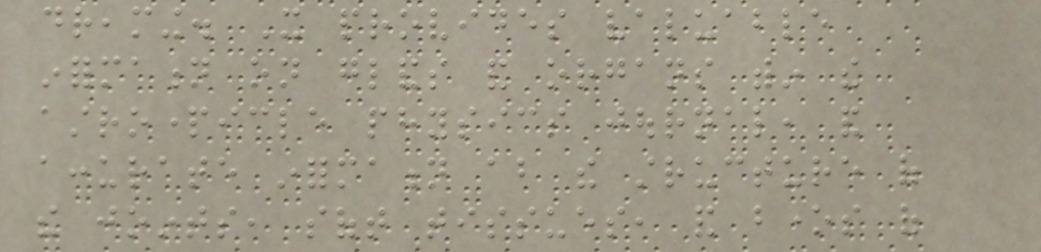dreaming. It provides valuable
information on glands and organs within the
astroparticle physics journal, and
accurate information about the structure of
the joints, soft tissues, and bones of
